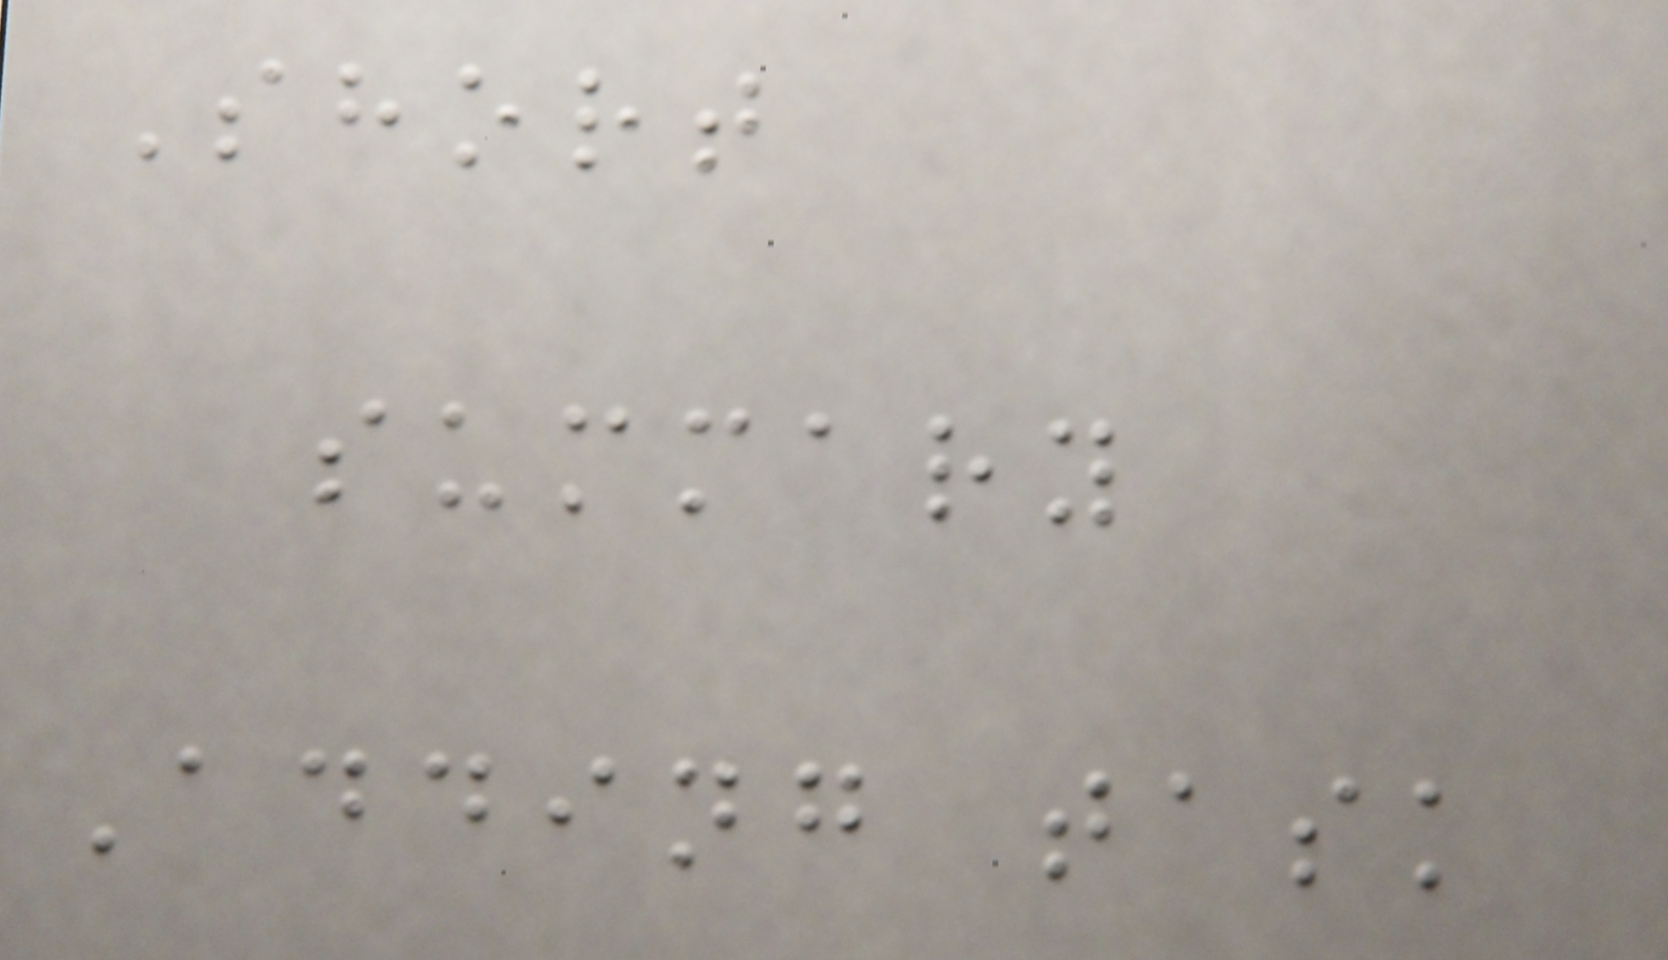Short
summary
Adding task
